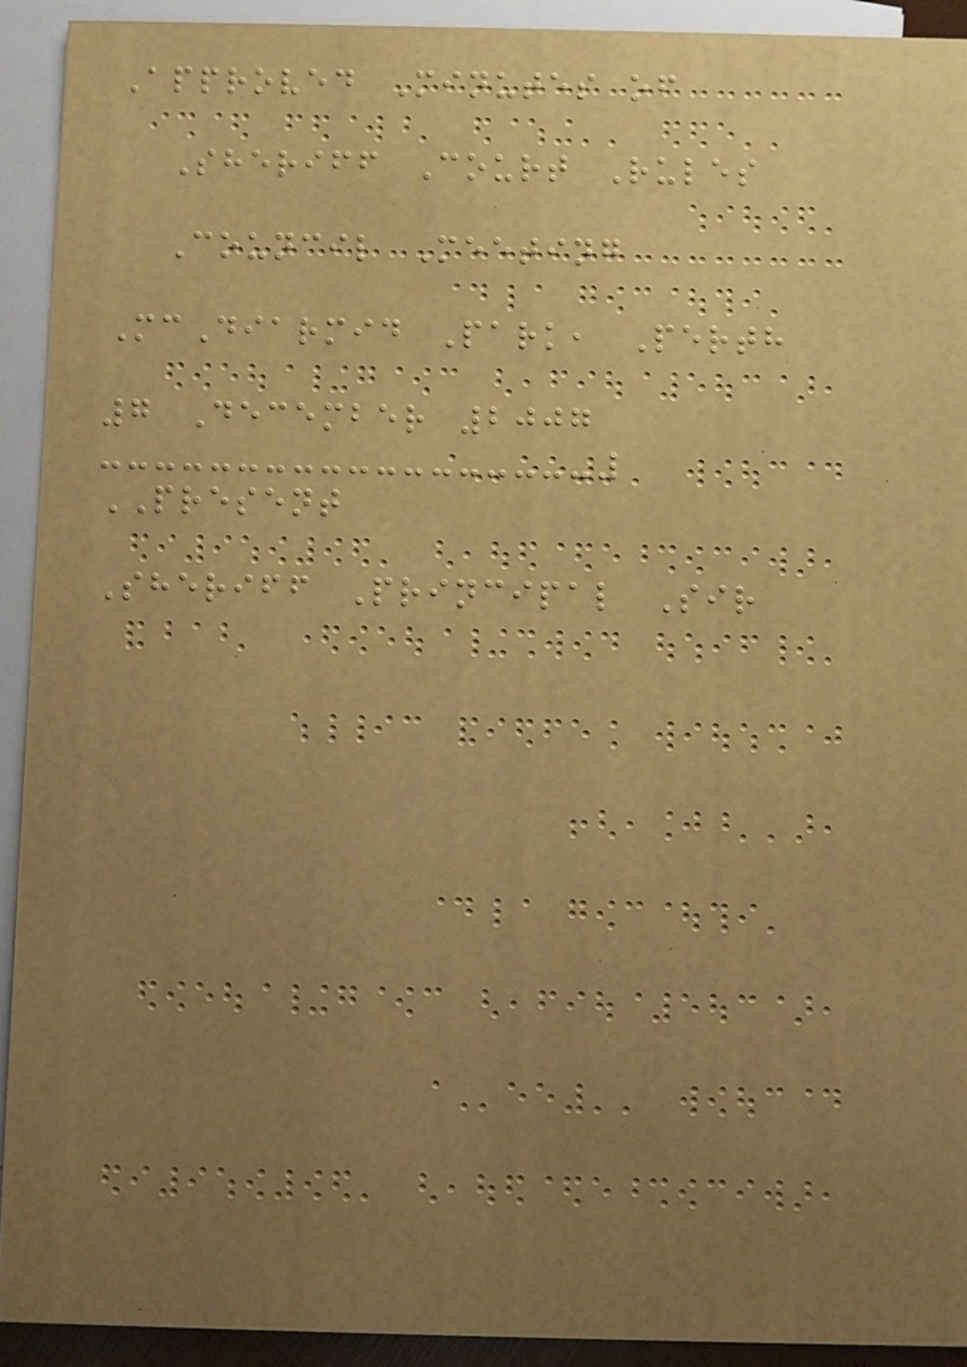Approved Minutes of
Sheriff Court Rules
Council Meeting
McDiarmid Park, Perth
7 December 2007
PRESENT
Sheriff Principal Sir
